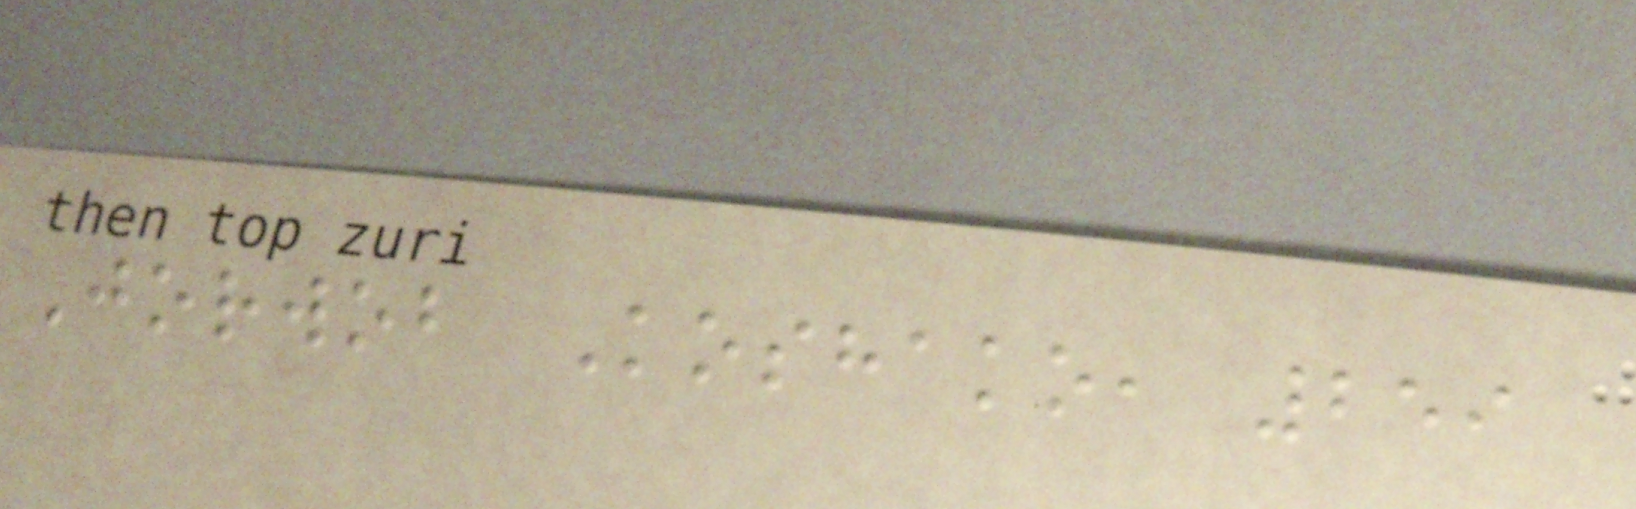Jorwob Koshako, 259
